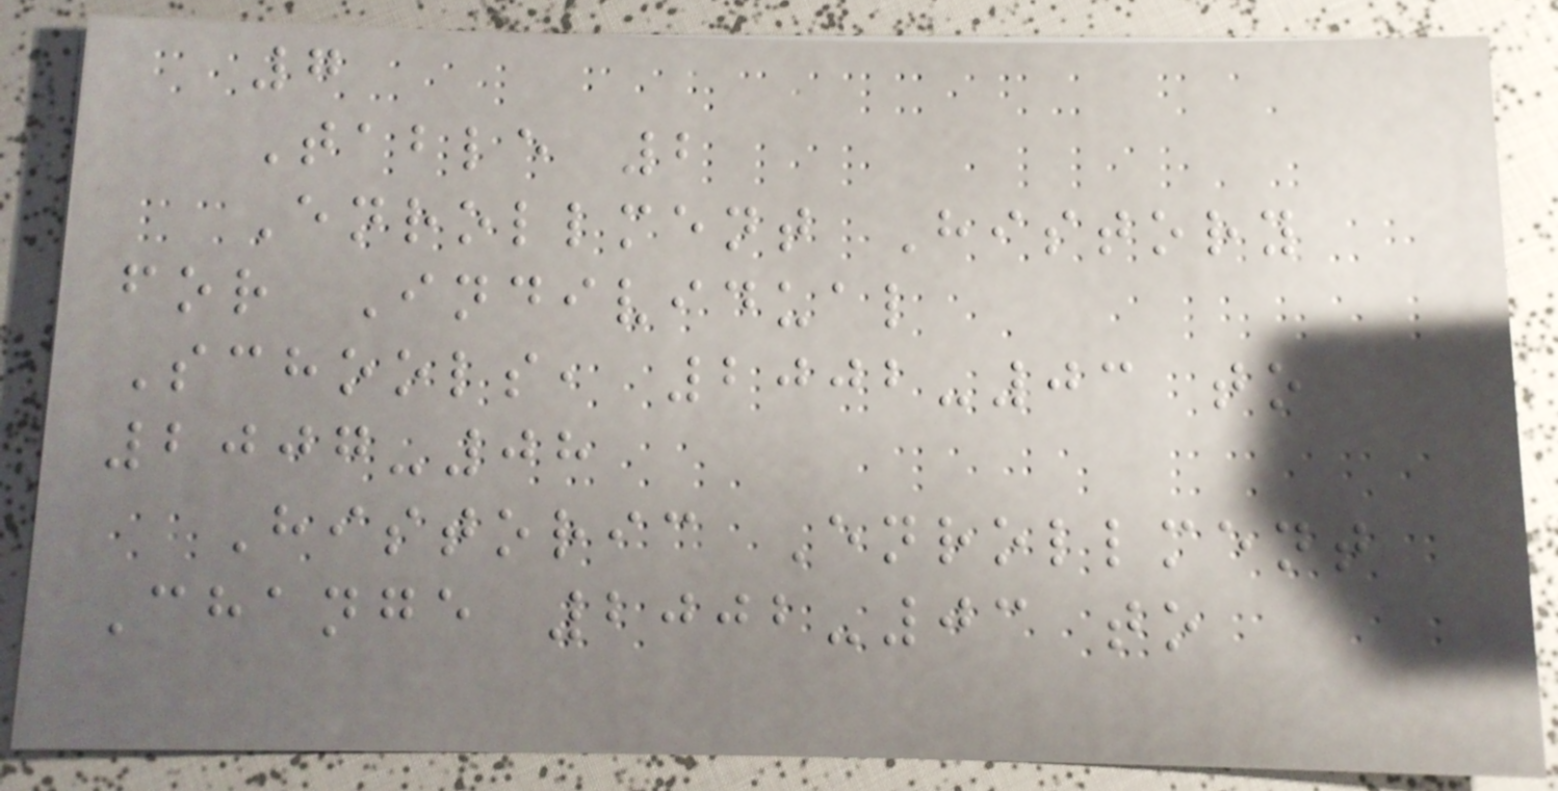7
Table 2
Enrollment History
for Individual
Schools, 2002-03 to
2007-08
Historic Enrollment
Change 2002-03 to
